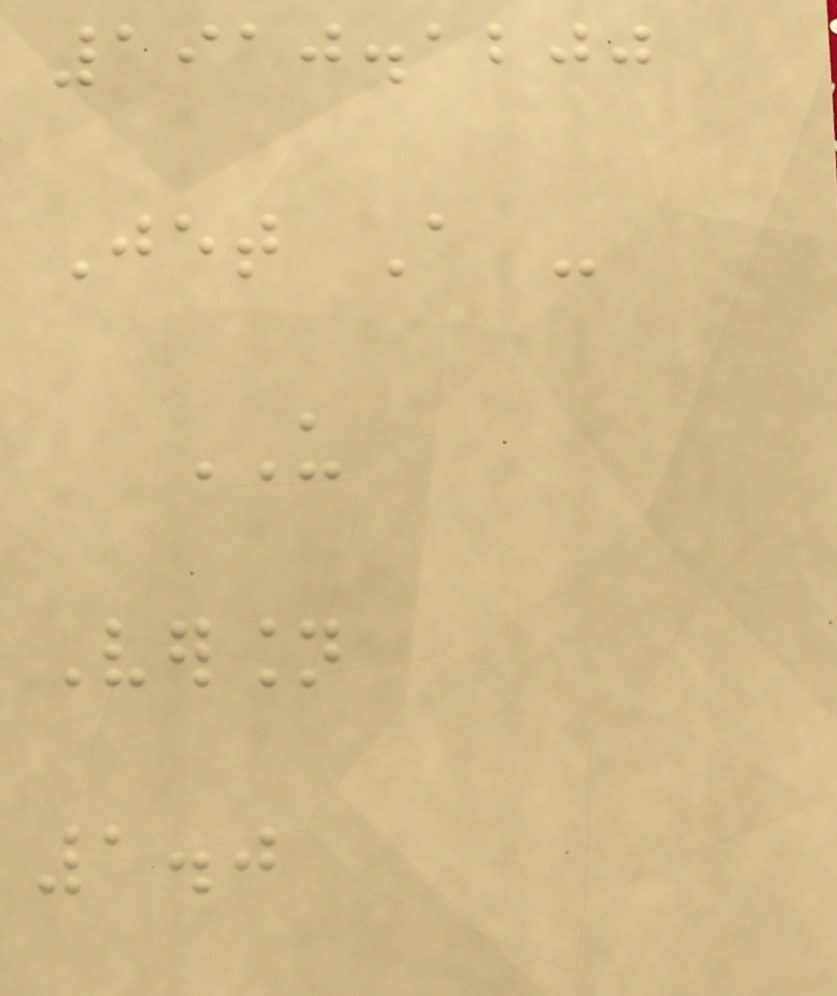1910.1200
Jet A -
US
Version
1.0
